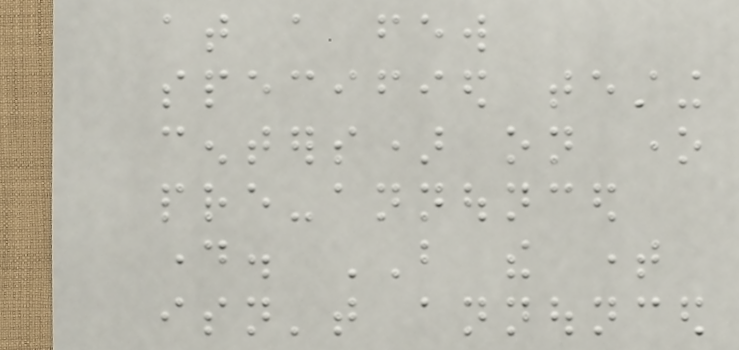at a few
specified testing
centers) on one
pre-announced
day. BUT the time
isn't announced
